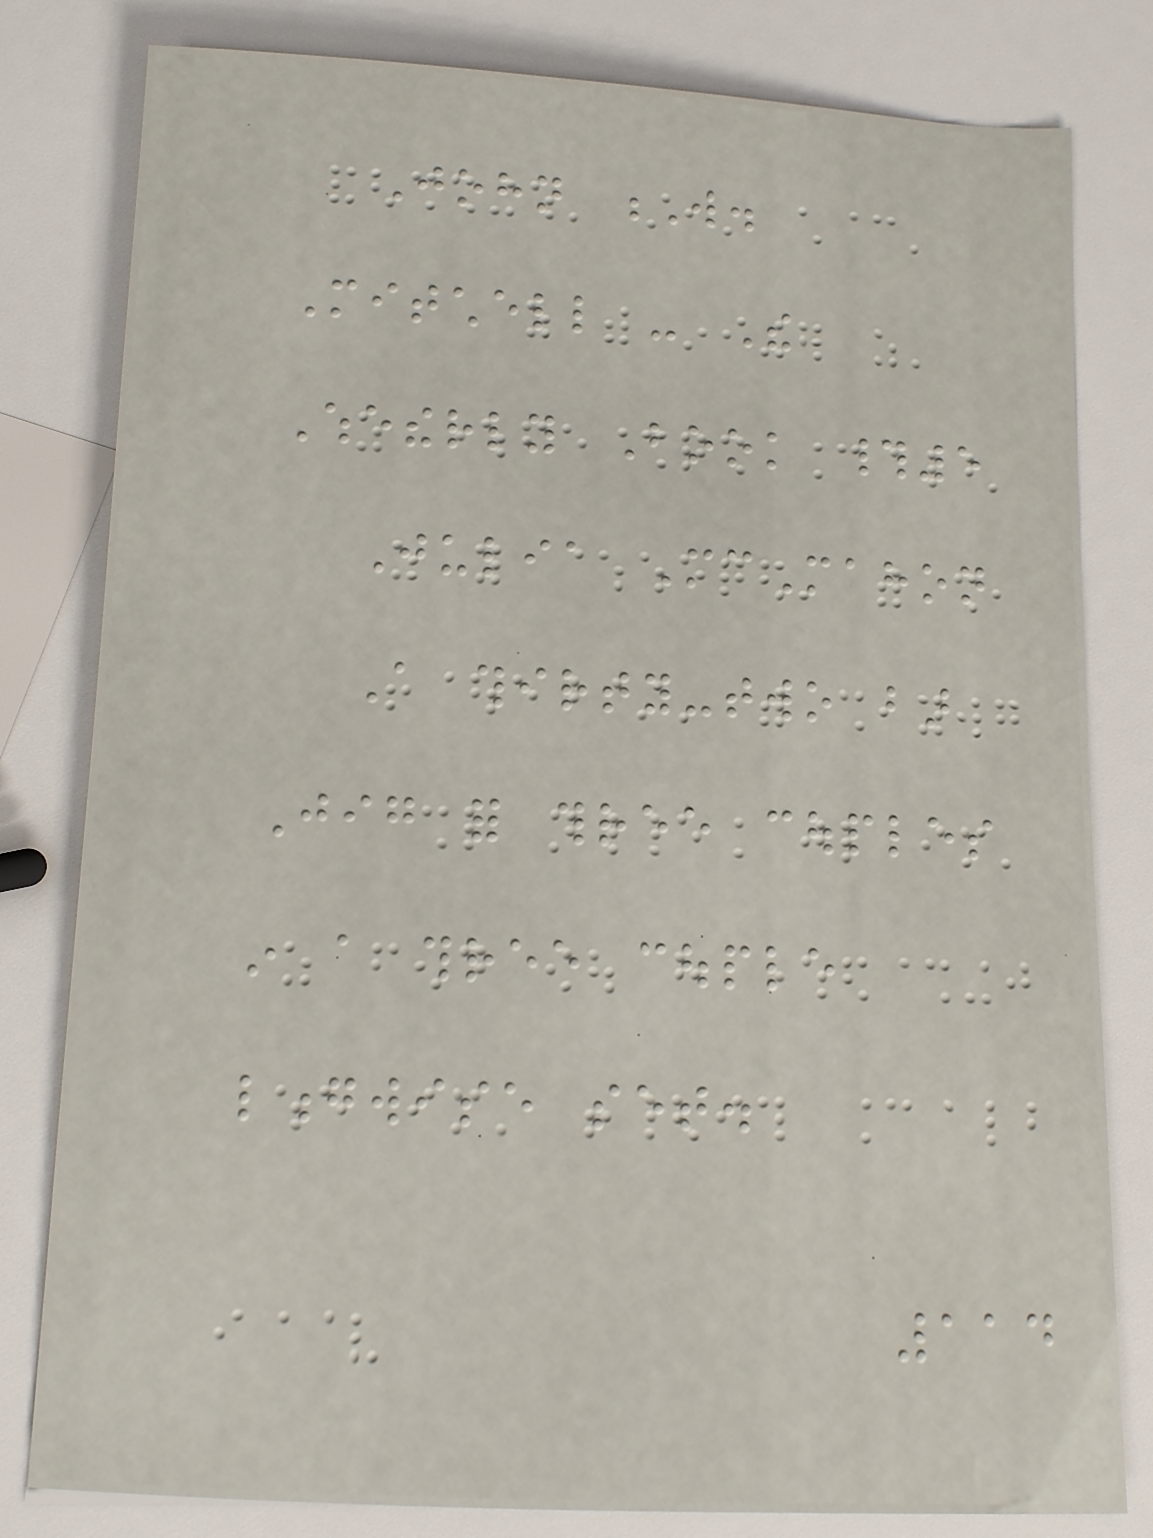John W.
Mitchell - The
Whetherly Book #5
Julia McMahon
A thirty-two bar
Jig for three couples
in a three couple
longwise set.
114
